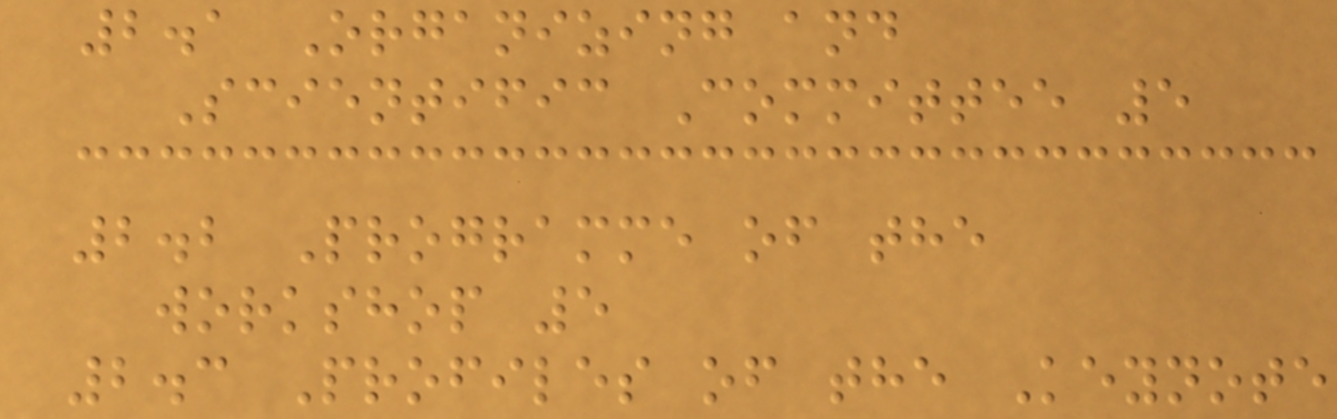2.1 Organizing and
Scientific Committee 5
2.2 Programme of the
workshop 5
2.3 Profiles of the Keynote
